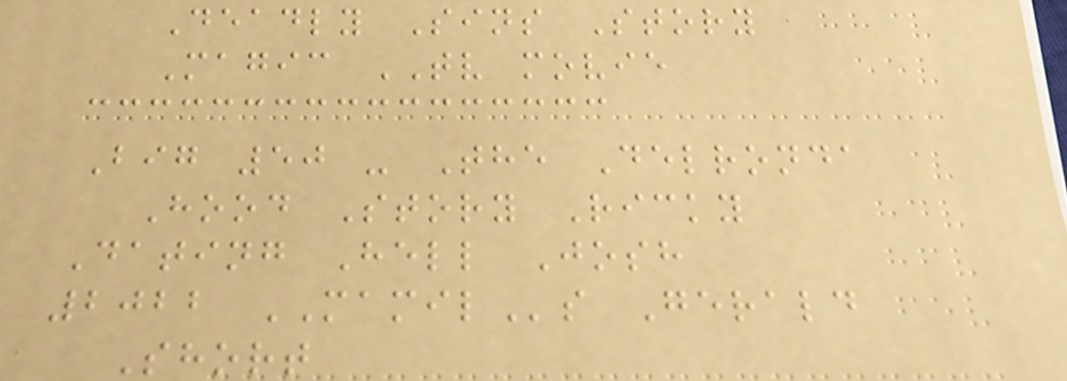Deadly Sins Story
Magic TV movie
Big 50 - The Delronda
Hood Story Ricky
Dating Hell Josh
2022 MAMILs Gerald
Short
